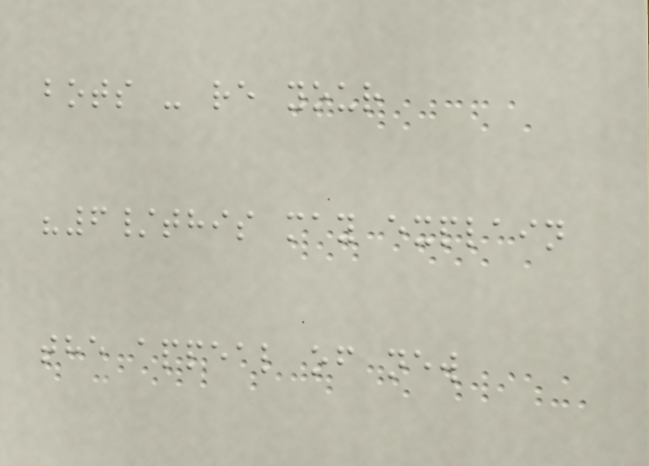bots - re your
"6/this may explain
the appeal of new
